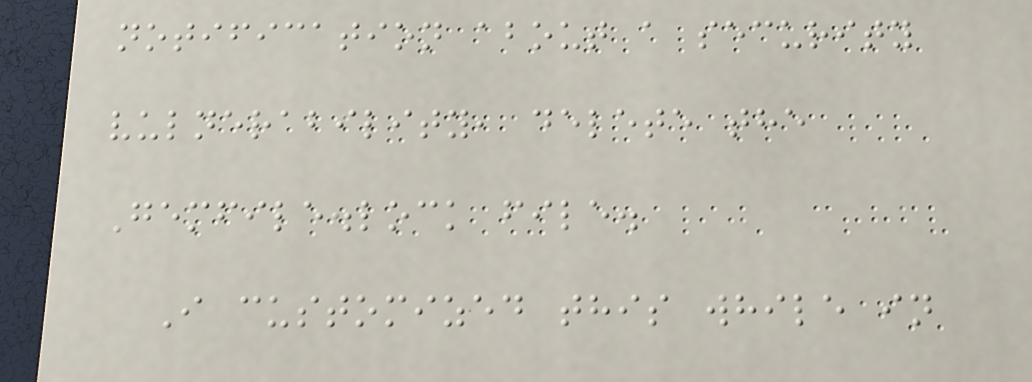notification about a security
vulnerability, delete the
Gemfile.lock file.
I customized this while in
